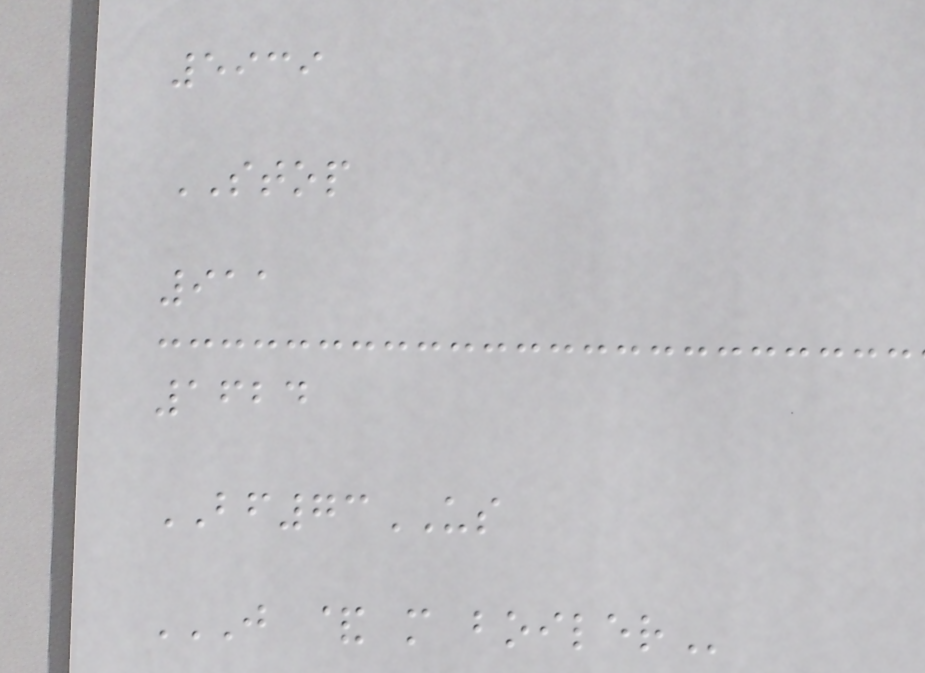5939
STOP
911
1624
BF73US
J & M BOILER
